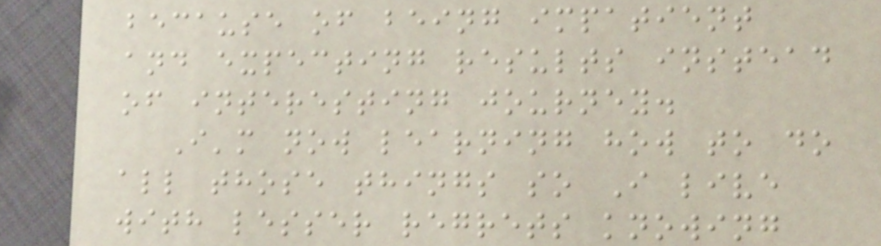because of being impatient
and expecting results instead
of interesting journey.
I'm now learning how to do
all those things so I live
with lesser regrets knowing
